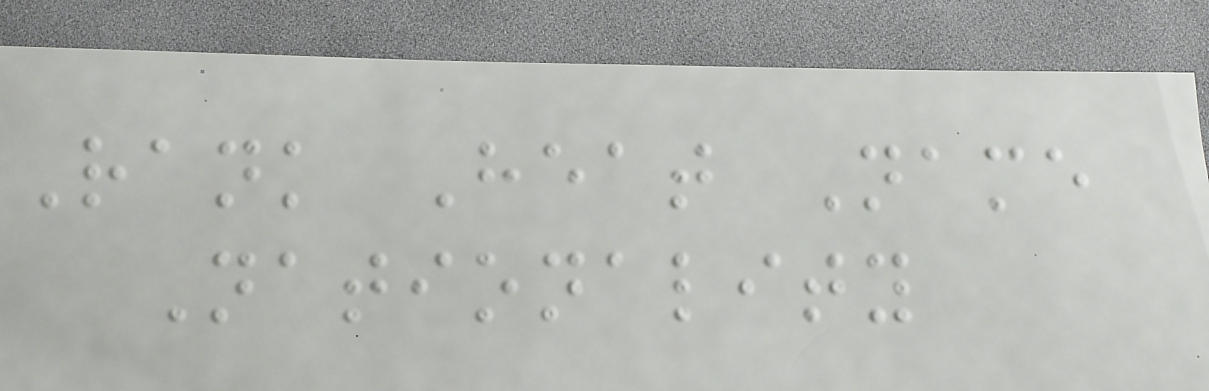Rank Heat Name
Nationality
